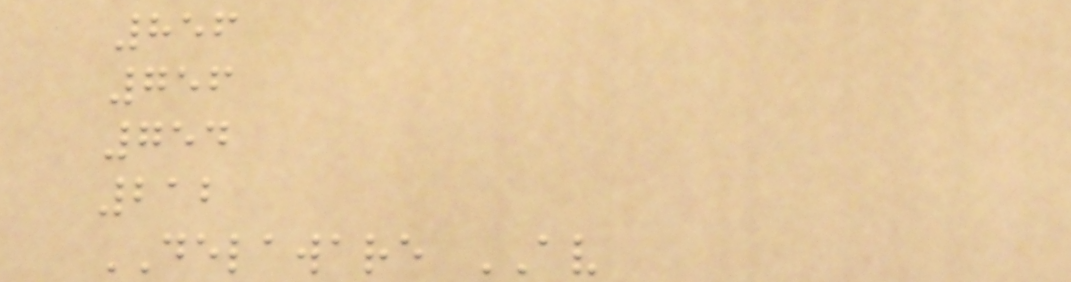856
756
754
212
DELAWARE AV
